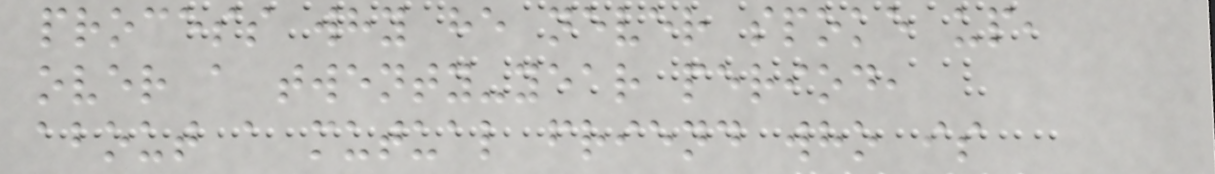process why he never spoke up,
over a twenty-year period,
about a mutual friend who is
